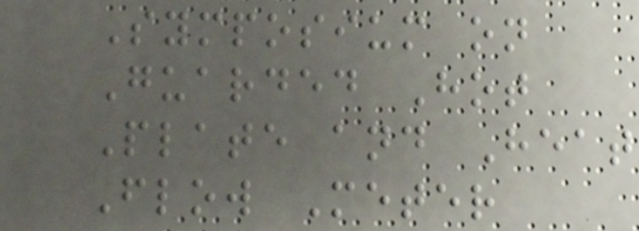Symposium on
Guarded Hot
Plate and Heat
Flow Meter
